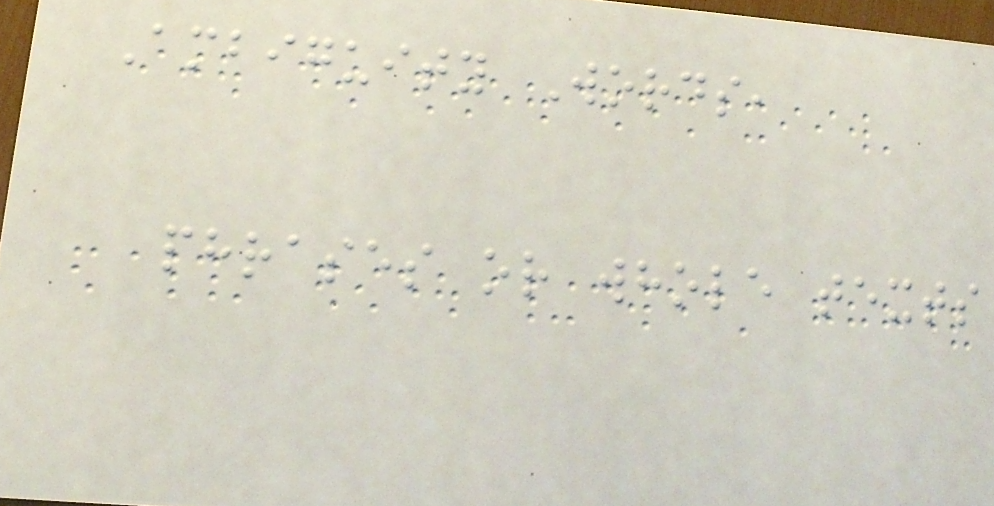Ambiguity Words,
phrases or whole texts
